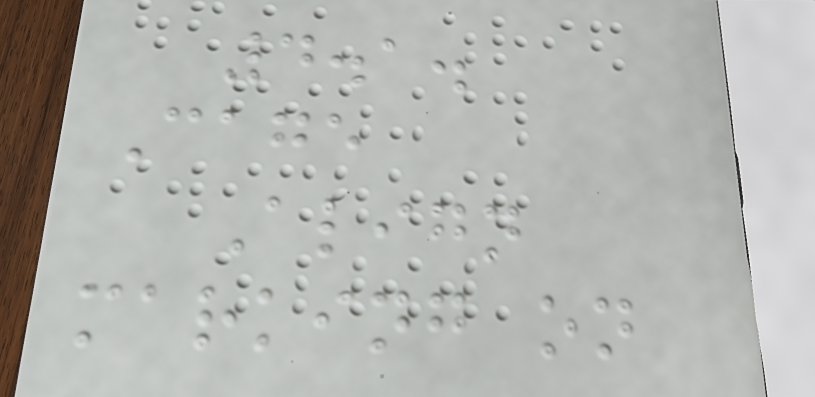4.1.
Cage
Align
marking on
